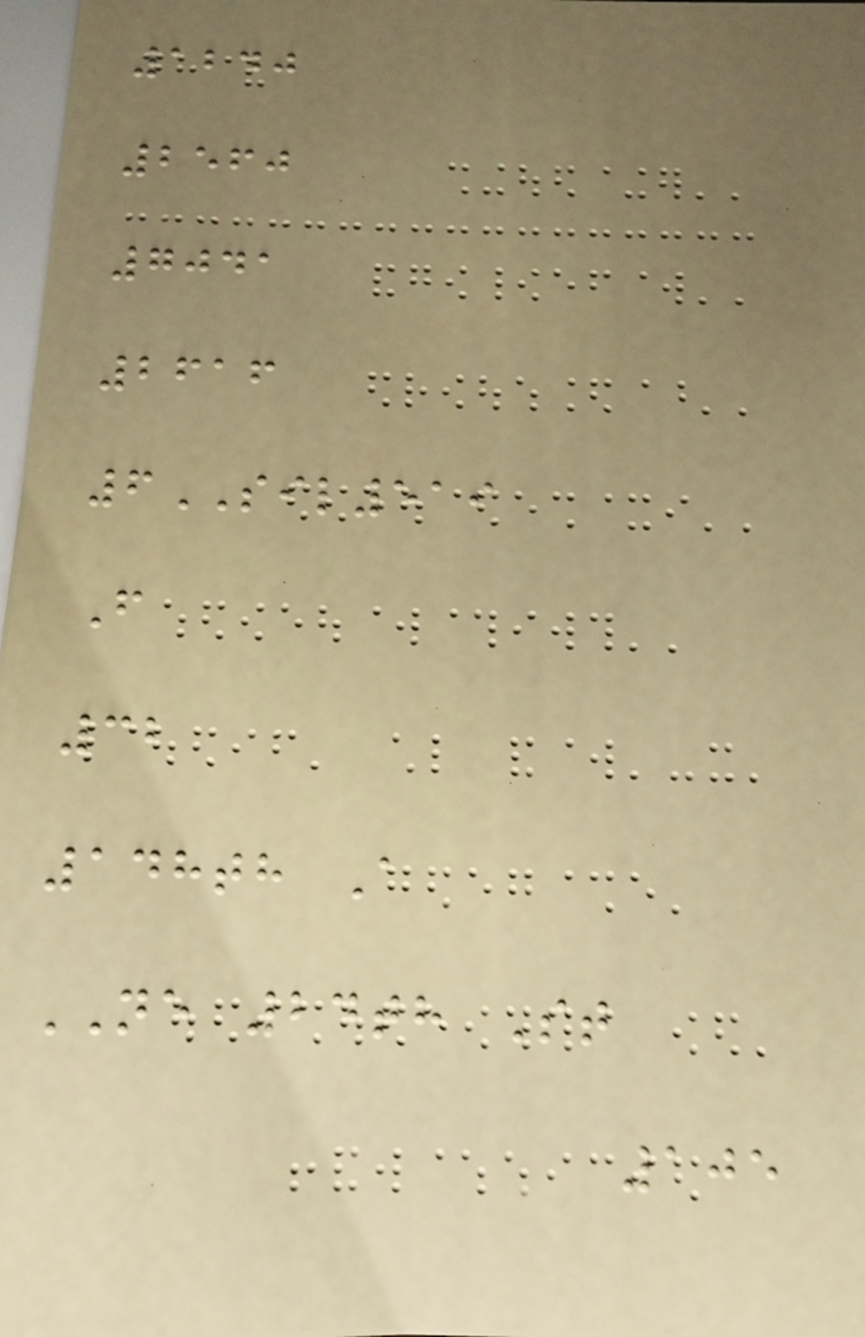1240
2560
7041
2616
6SIL519
F
32
148th A
NE 24th St
105
